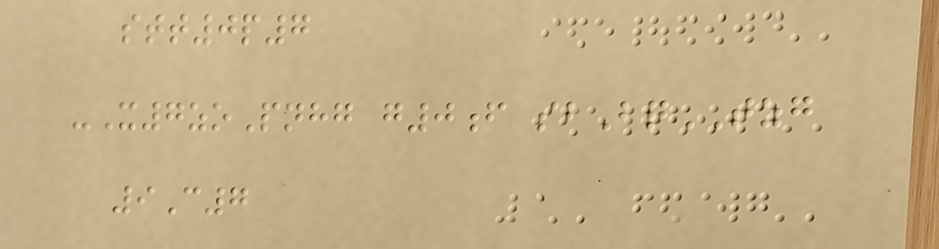stt0p7
-X7zoPnhg g0f sbBqTZG
9C7
